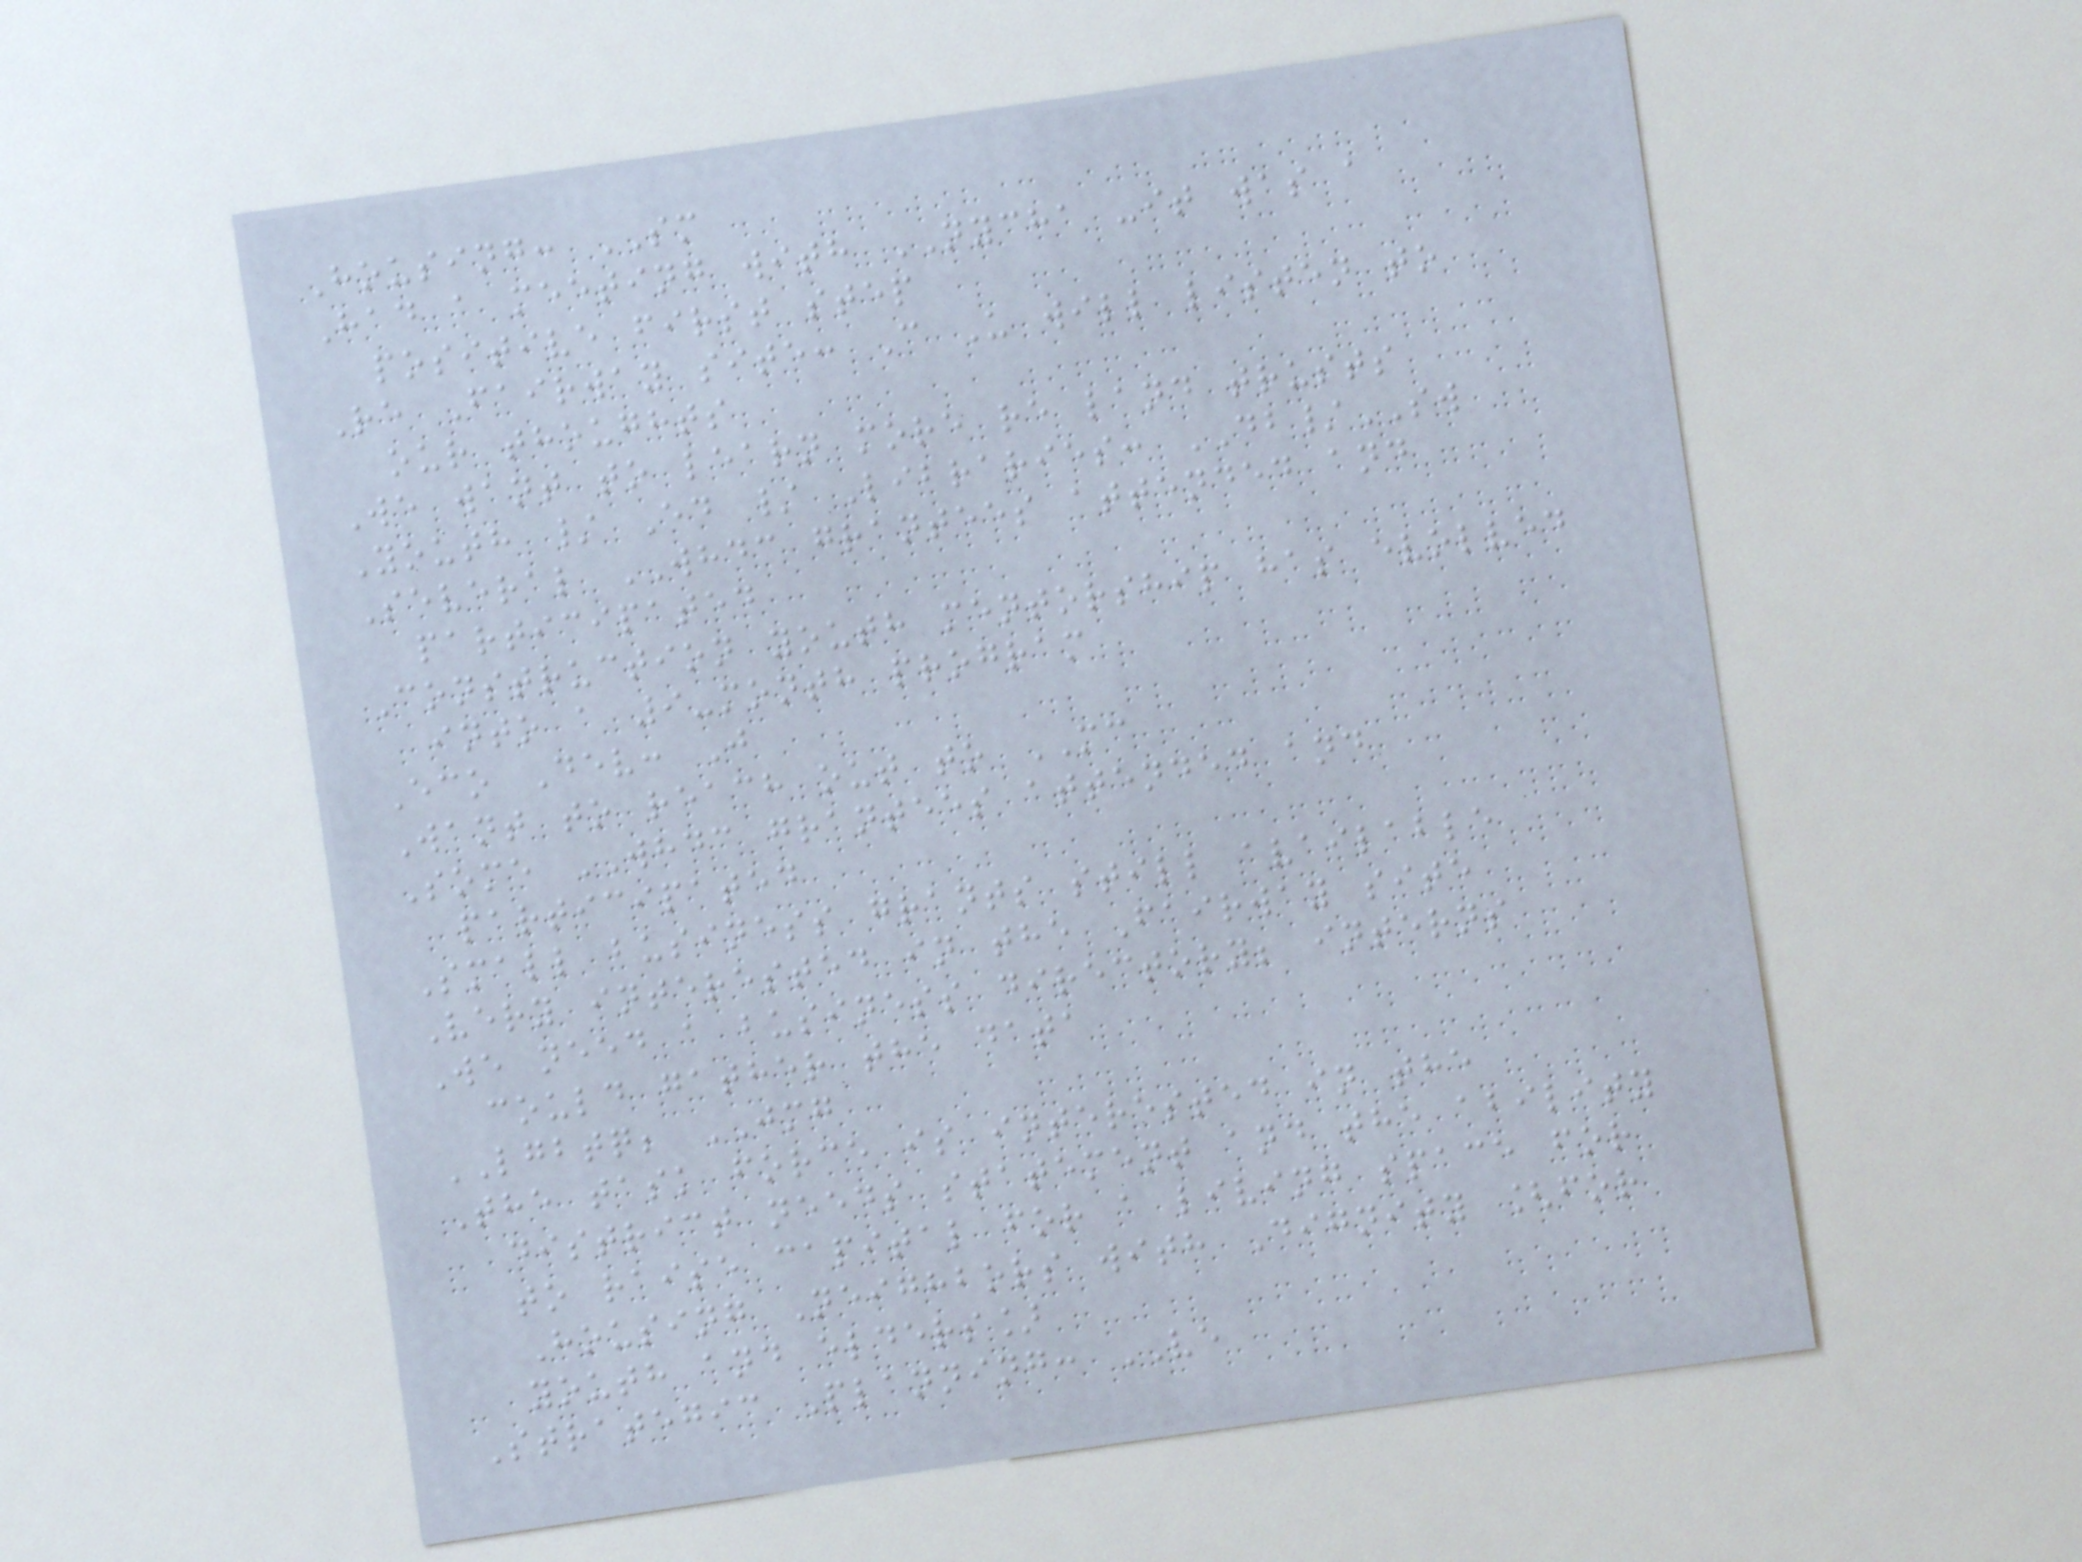Housing: SM
Had a meeting with NYCHA -it was a
positive first step
Re Fairway site: C U will listen to
our thoughts
We want to learn more re land trusts
Youth / Ed / Libraries: DB/SW
Several WHDC grantees attended and
participated
Construction youth mentorship has evolved
into a 9-month program
Eco Dev: J
Want to reach out to MC
Some WHDC grantees attended and
participated
Small business grants still available
Very interested in the Fairway site
We need a business directory; interns
could gather the data
LGBTQ; JMG
The task force is interested in the
district needs statement and the ability
to raise capital for a living space for
Housing Neighbors with Dignity [for
youth and elders]
Strategic Planning: VE
